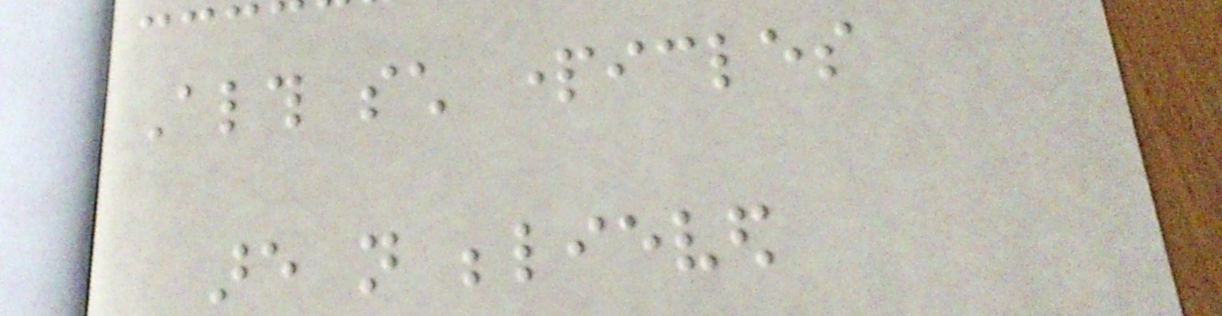Although such particles
are not believed
